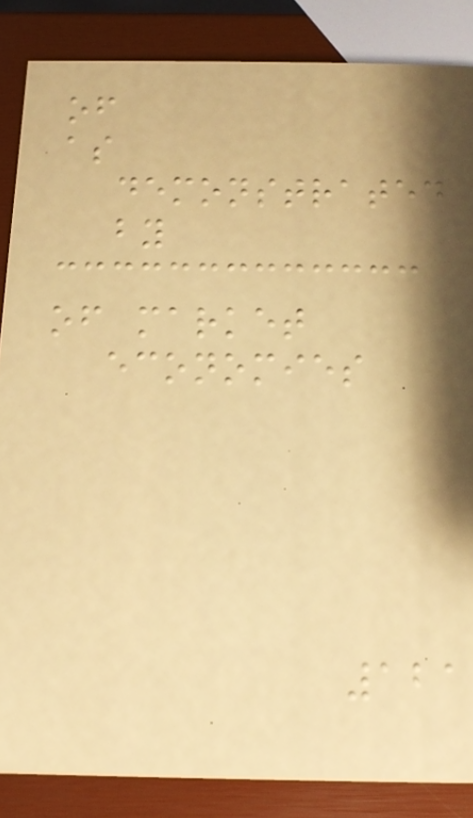of
as
demonstrated
by
of market
economies
121
